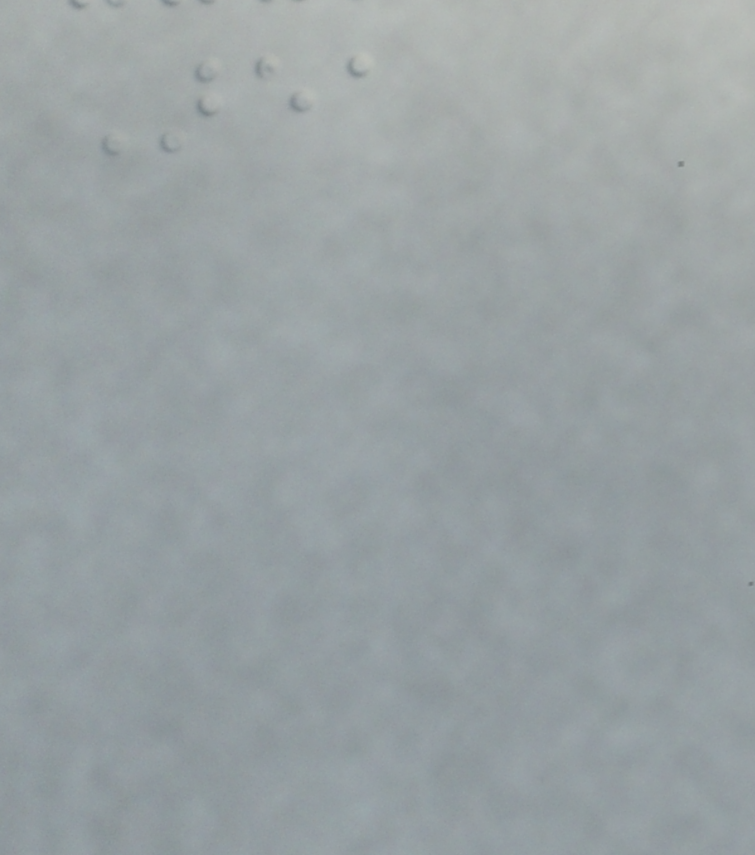Area
